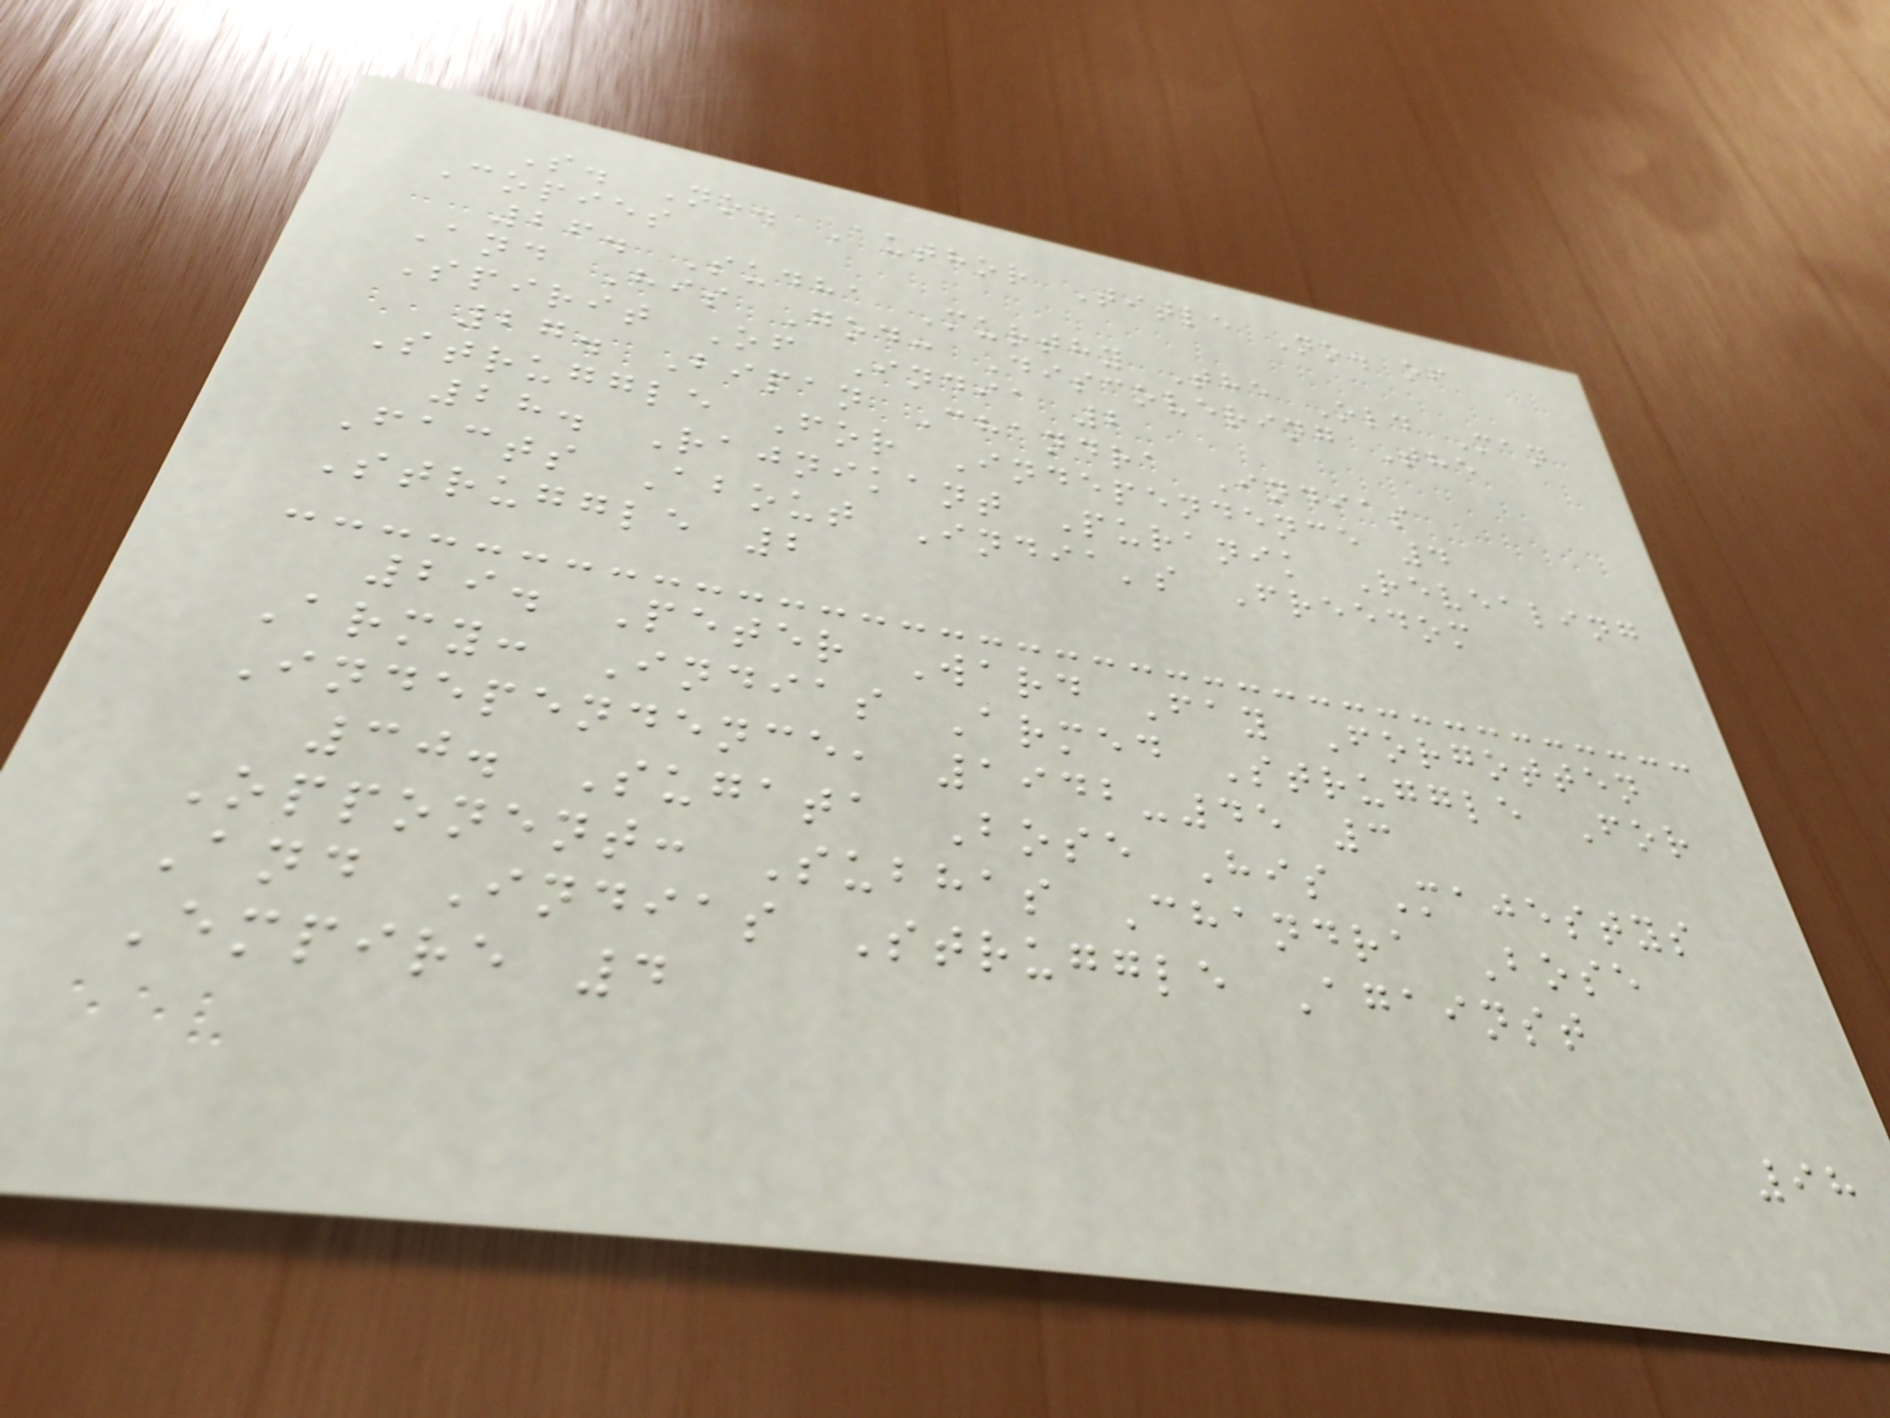S. No. Author Title No. of
Copies
26. Sudha Murthy The Old Man
And His God: Discovering The
Spirit Of India 2
27. Bipan Chandra Indias
Struggle For Independence 4
28. Rajnikant Puranik Revealing
Facts About India's Freedom
Struggle 2
29. Peter Ward Fay Forgotten
Army: Indias Armed Struggle For
Independence, 1942-45 3
30. Sugata Bose His Majestys
Opponent: Subhas Chandra Bose
And Indias Struggle Against
Empire 4
98
